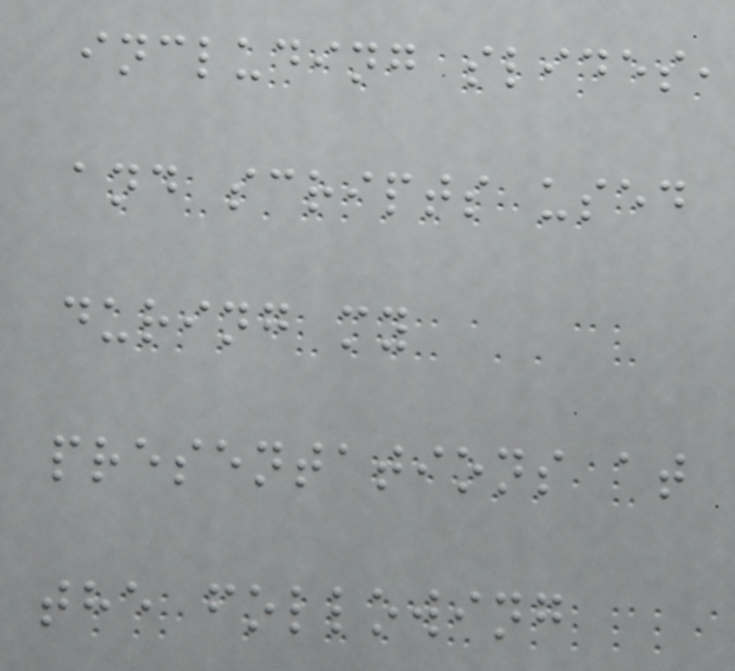including slides,
and scripts used
during my
presentations at
the following
